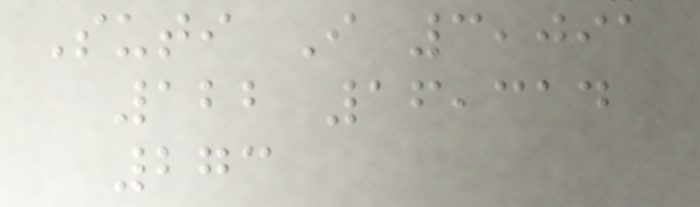Suti I 3,091
122 16,314
273
